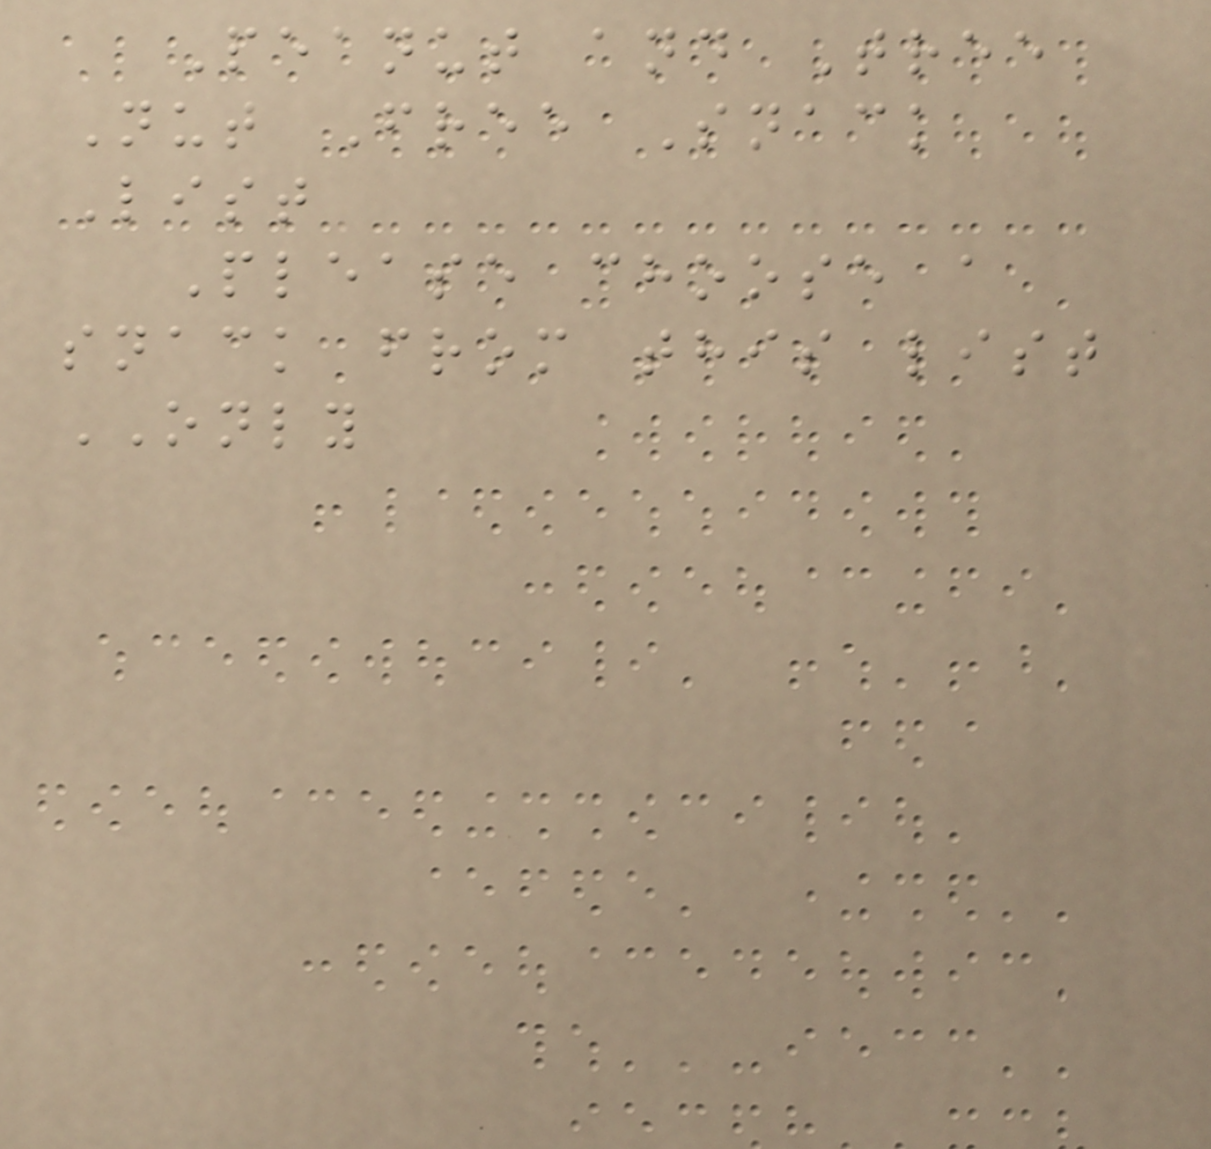Peanut and Tree
Nut Free Snack
List
Please choose a
snack from this list
ONLY
